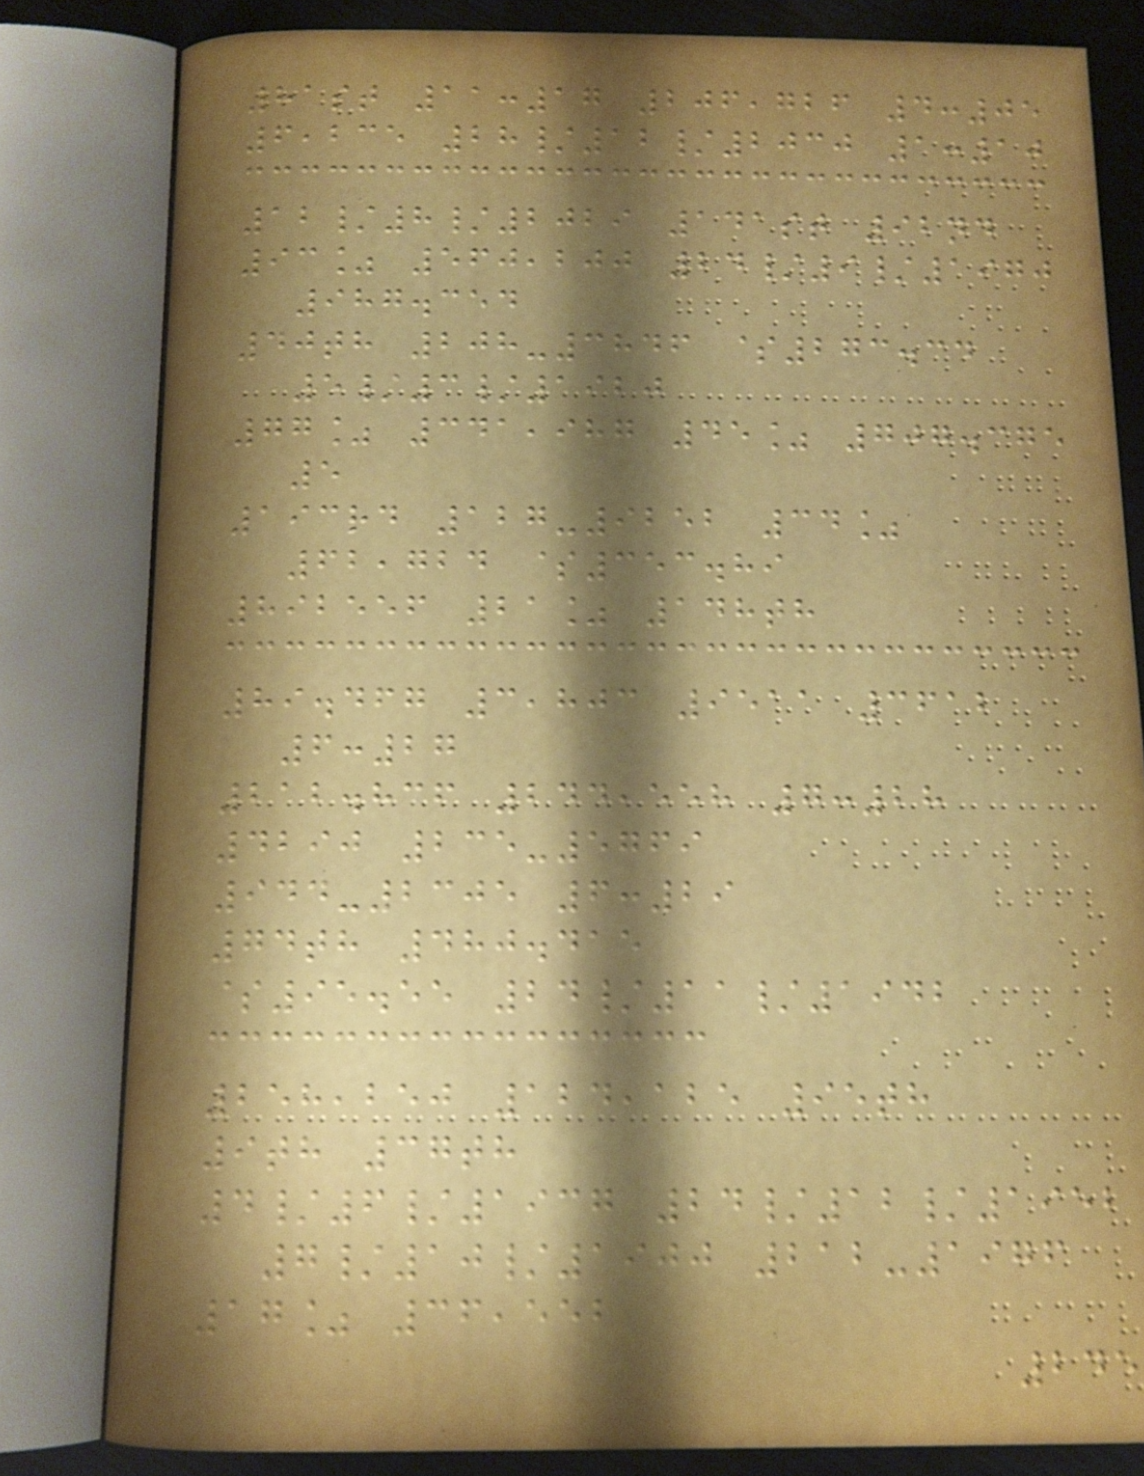81st 11:17 206,726 4:05
6,235 28/12/2030 1:10
12/8/2029 141st 92nd
93% 560,200 24/9/1970
987.354
40th 208-3846 $273.34
5/3/1920
77% 341,987 45% 707.375
5
193rd 127-9252 34%
62,724 $353.89
892556 21% 148th
89.467 3,803 9511 3612
6:27
212.836 244,558 7:28
4290 235-5769
944-2305 6:29
74th 480.415
$95.55 24/11/1942
258,250 124,125 95th
9th 37th
4/6/1937 24/12/1952
7/10/1900 212-1976
17% 36,552
245
